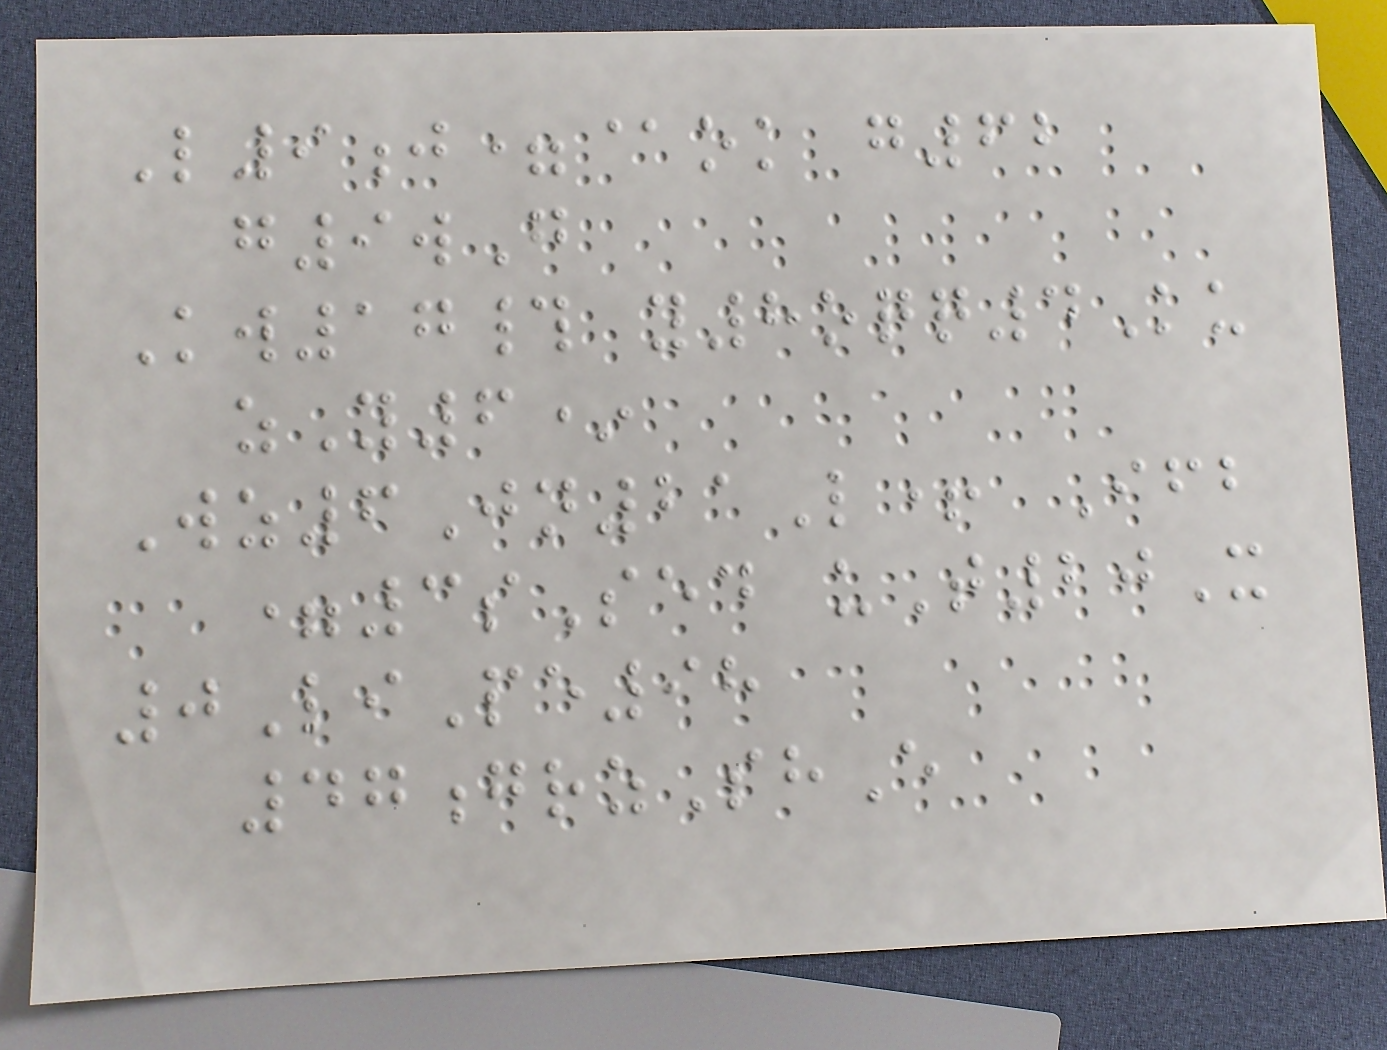L9j=@ok g62
g9wG
Kw17# y8oqq4Ku
zY6*
Wz6Jn21L+ Ifb
=3sSed uT20X
0LiPe98
47grzShE
